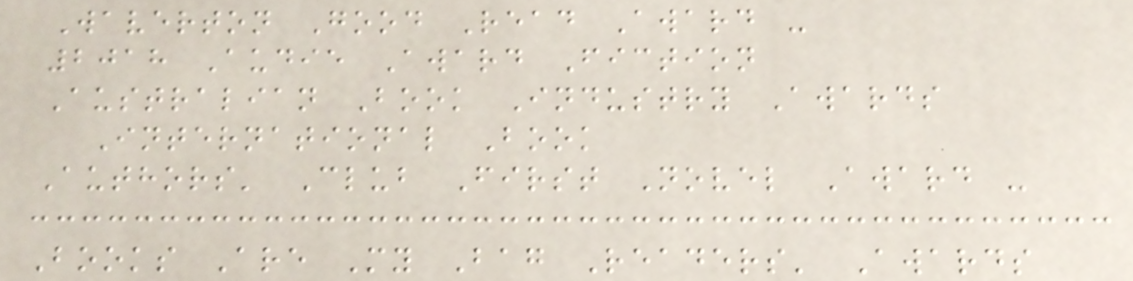Waverton Good Read Award -
2018 Audie Award Fiction
Australian Book Industry Awards
International Book
Authors' Club First Novel Award -
Books Are My Bag Readers' Awards
